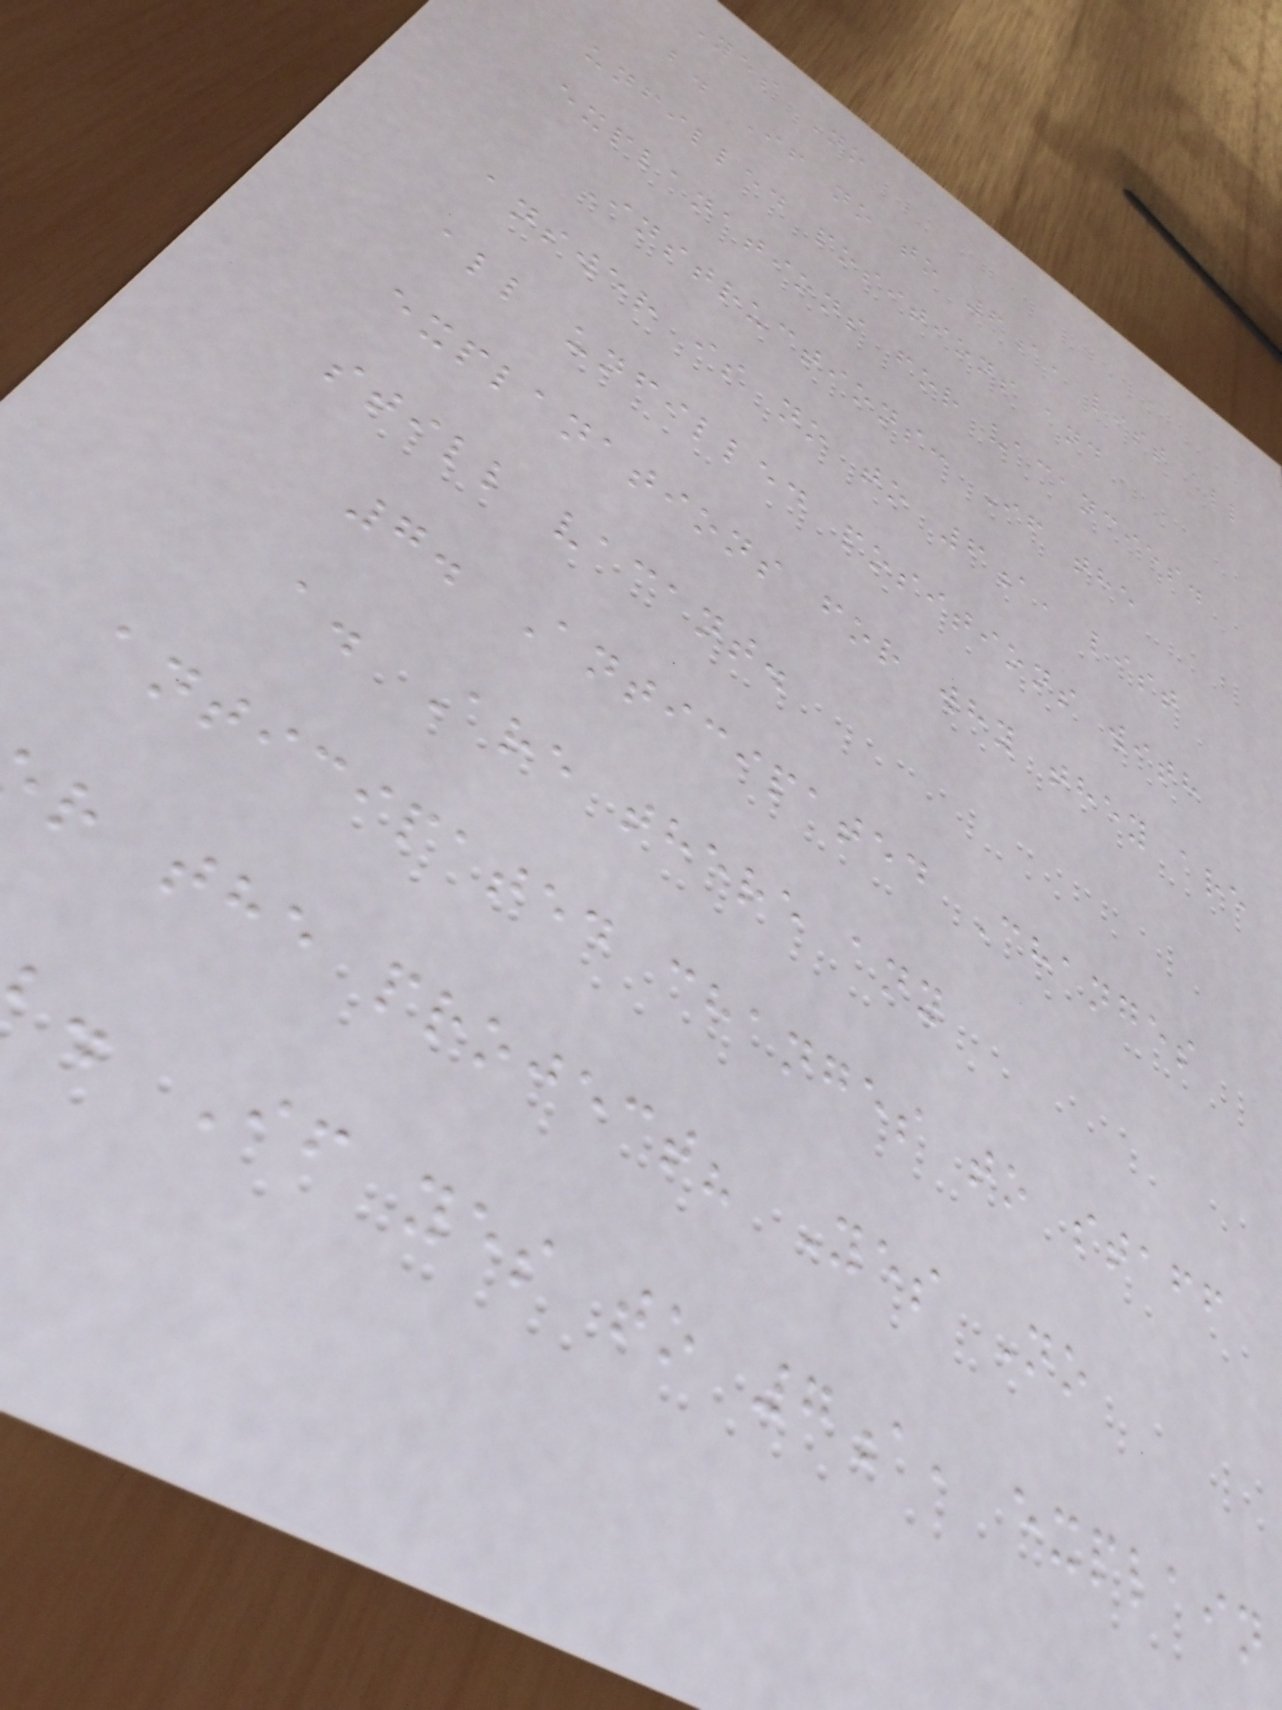Yes No
b. If no to 6a, list all
unfilled positions and
explanations for vacancies.
Instructions: If the
answer is no to 6a, list
all unfilled positions with
explanations for why they are
still vacant.
7. Anticipated Changes
a. Are there any
anticipated changes to staff
r the project? Yes No
. If yes to 7a, explain
